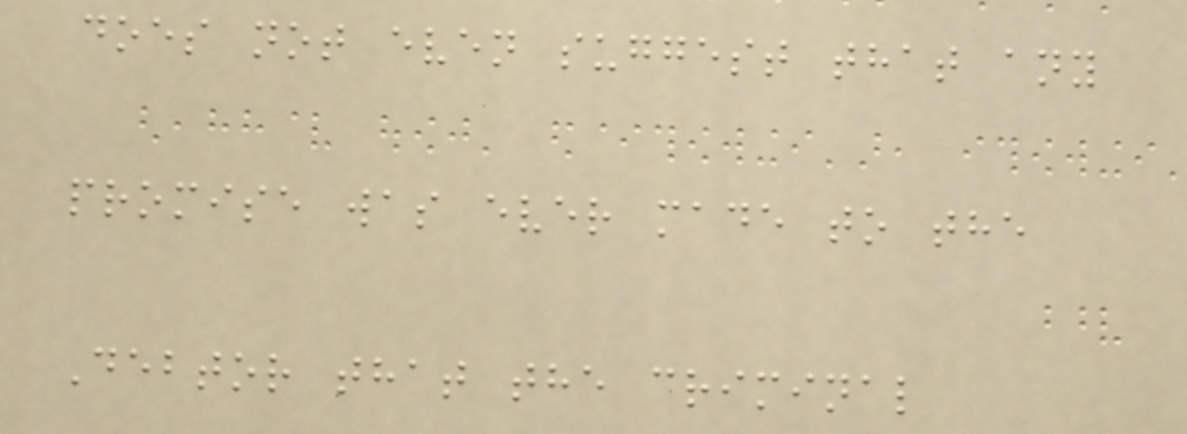does not even suggest that any
promise was ever made to the
Debtor that the criminal
